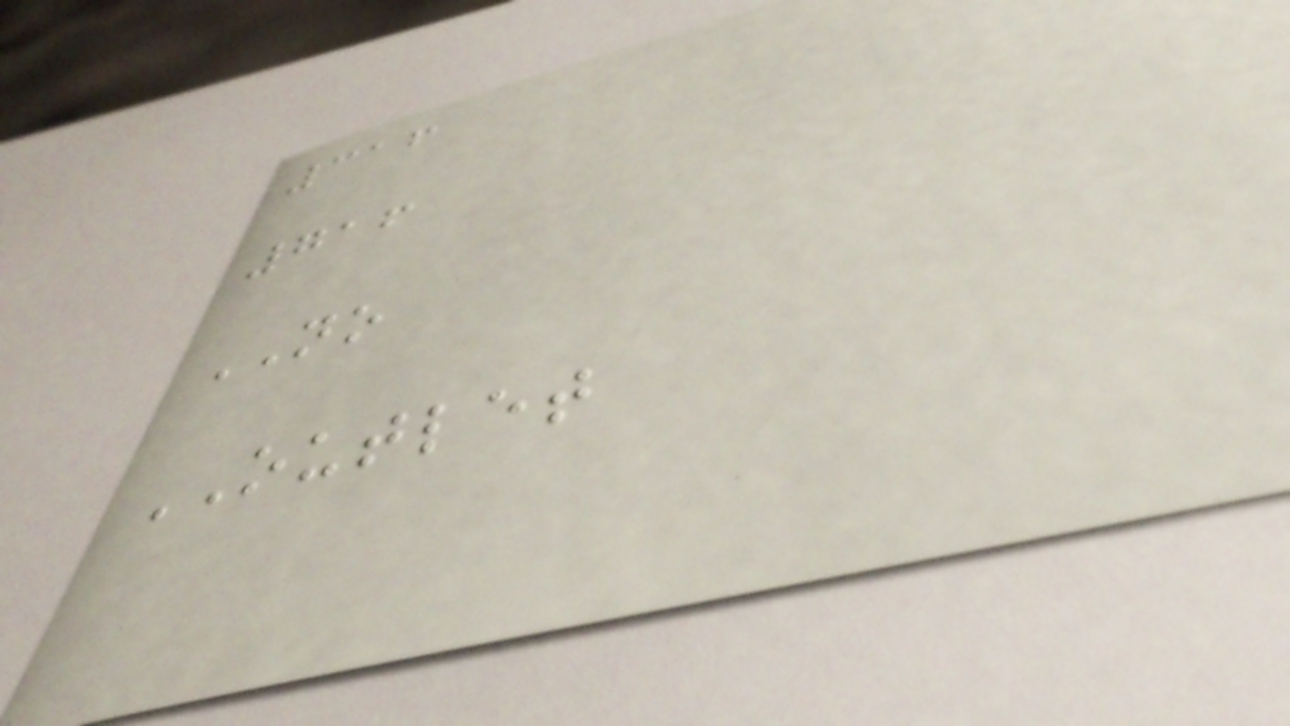316
716
NO
OUTLET
